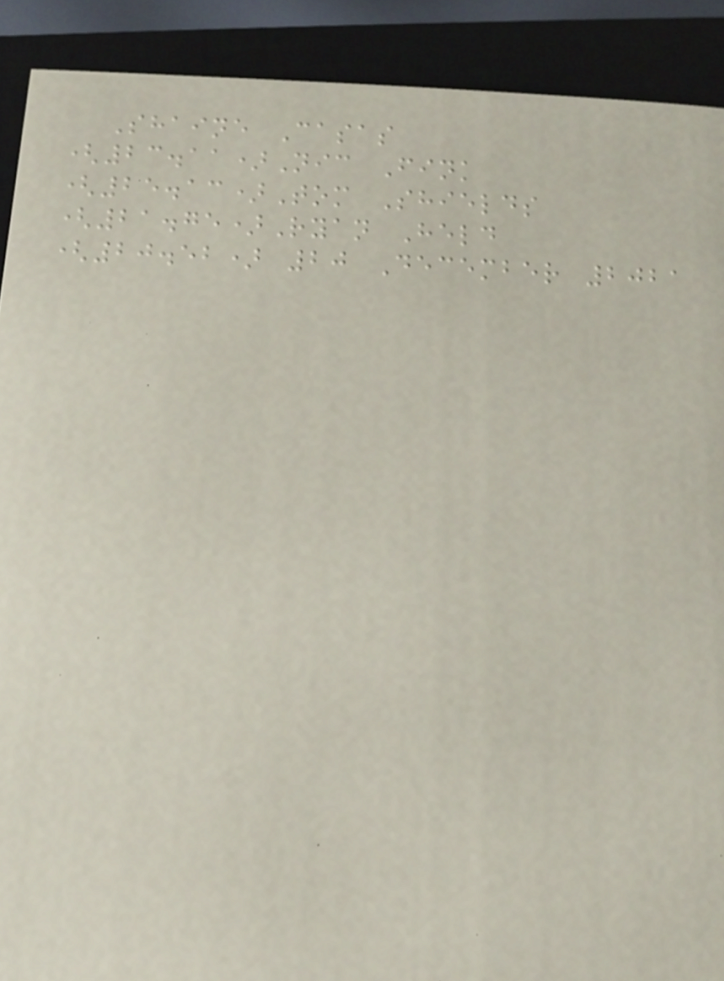Shaine Casas
(23.11)Nic Fink
(25.13)Tom Shields
(21.75)Ryan Held
(20.52) 20 December 2021
